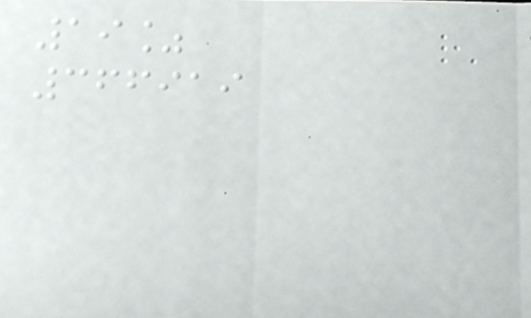19%
366919
